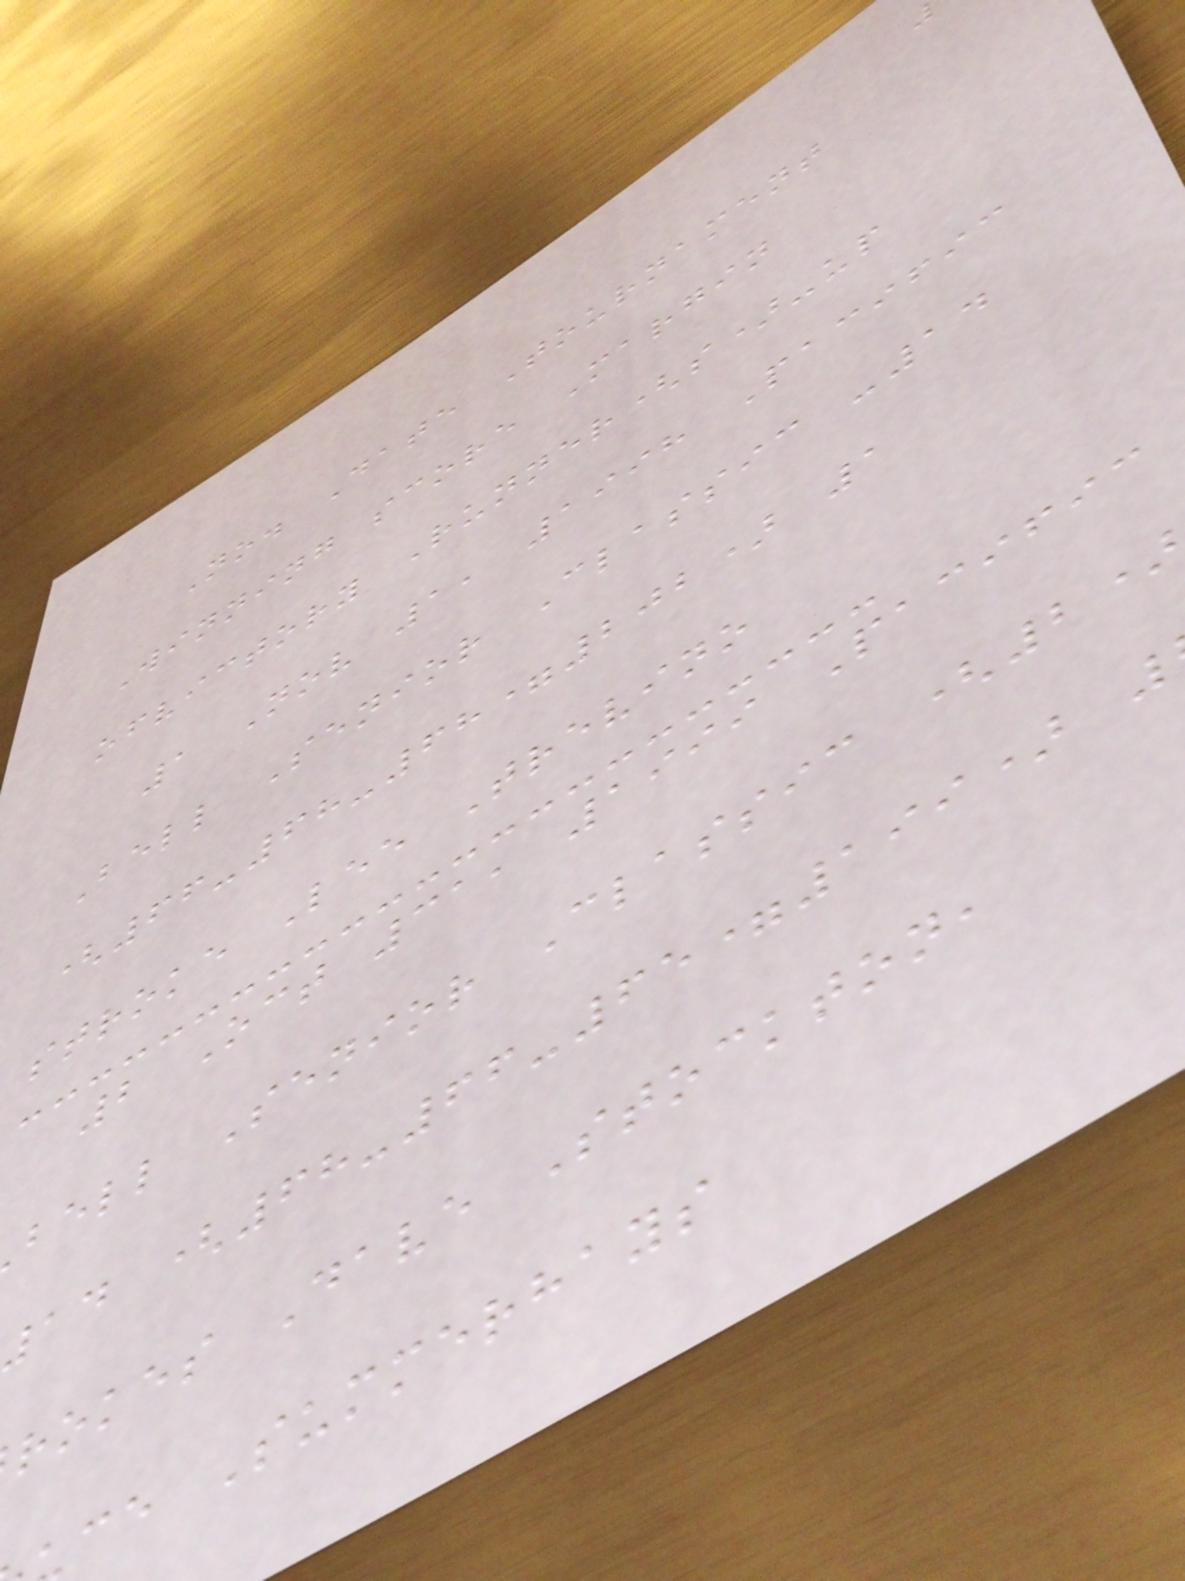No. Date Tournament
Winning score Margin
ofvictory Runner(s)-up
1 Nov 1, 1998 Pacific
Bell Senior Classic -14
(66-68-68=202) 1
stroke Lee Trevino
2 Oct 31, 1999 Pacific
bell Senior Classic (2)
ad (68-66-65=199)
rokes Dave Stockton,
ce Summerhays
